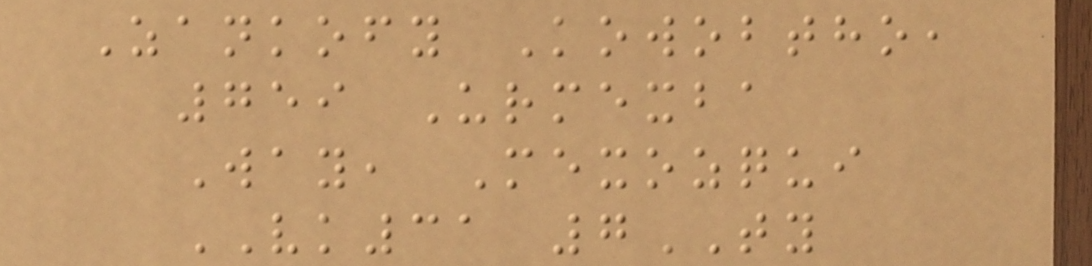Zankofy Kowobtho,
759 Urmexba
Way, Mexozqui
VK31 7TY
